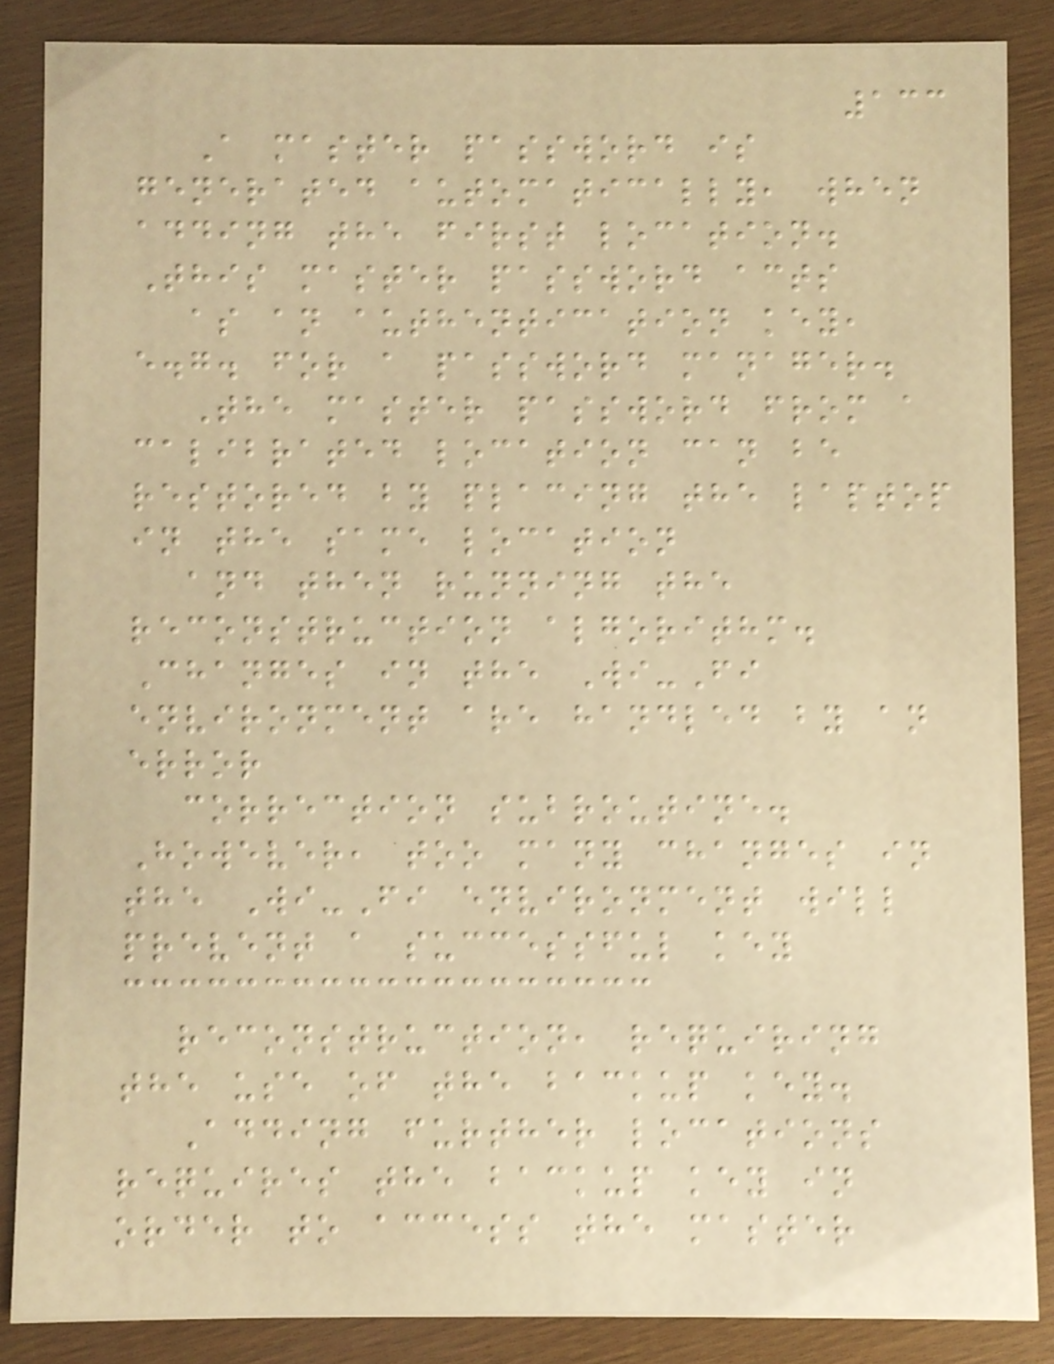133
A master password is
generated automatically, when
adding the first location.
This master password acts
as an authentication key,
e.g. for a password manager.
The master password from a
calibrated location can be
restored by placing the laptop
in the same location
and then running the
reconstruction algorithm.
Changes in the Wi-Fi
environment are handled by an
error
correction subroutine.
However, too many changes in
the Wi-Fi environment will
prevent a successful key
reconstruction, requiring
the use of the backup key.
Adding further locations
requires the backup key in
order to access the master
